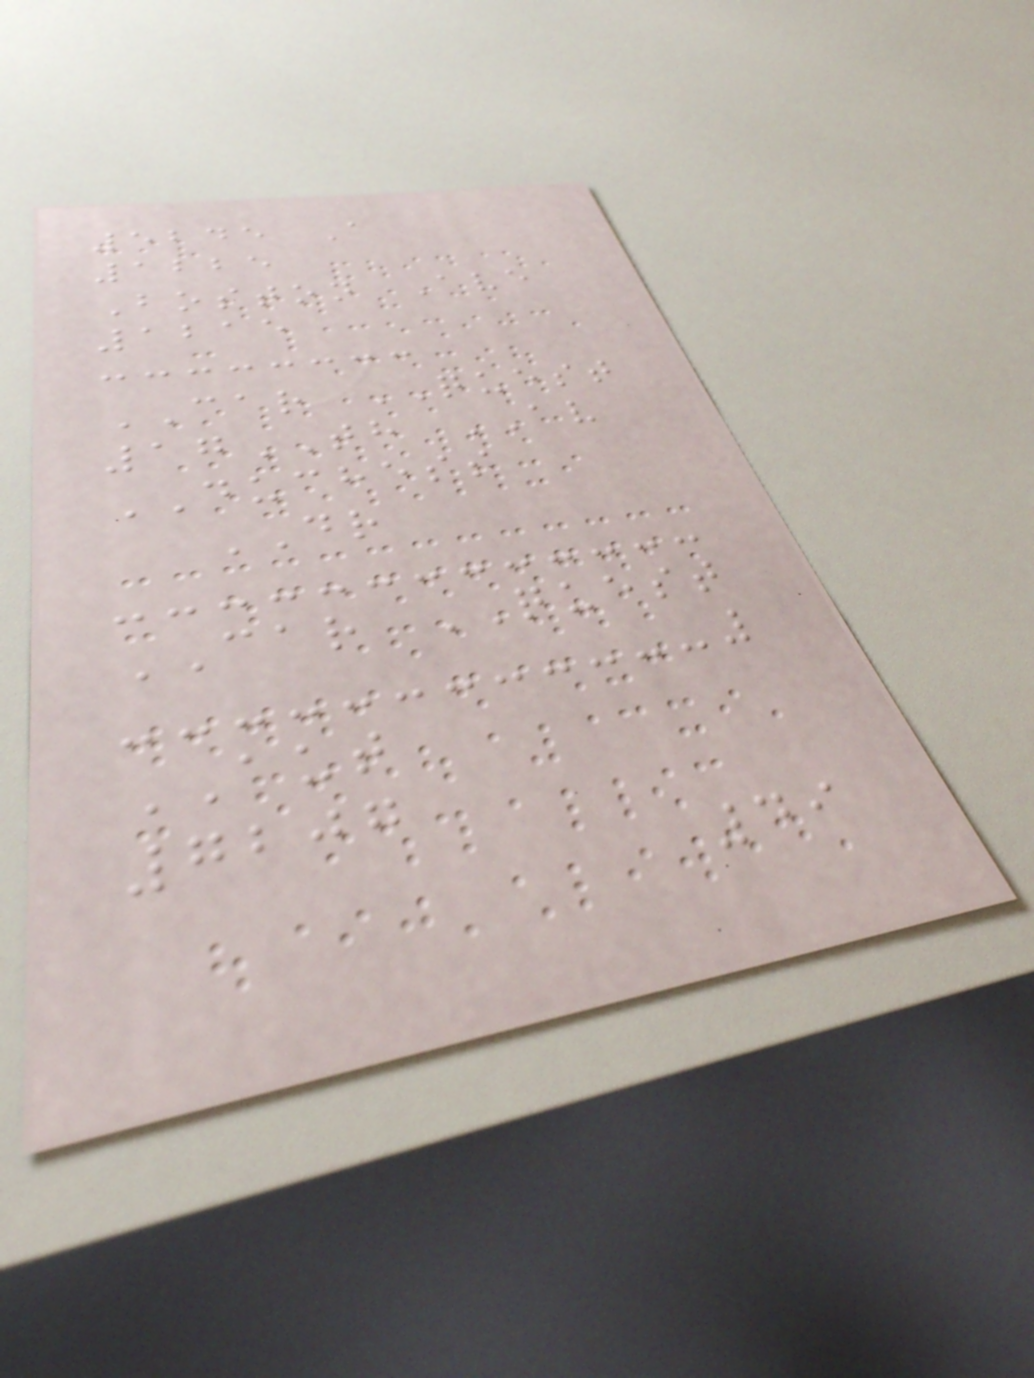5245 A
1225
Boston Ave
1215
CAR QUEST
17TH AV
DUCHESS
DR
CAR QUEST
AUT
7207
49
